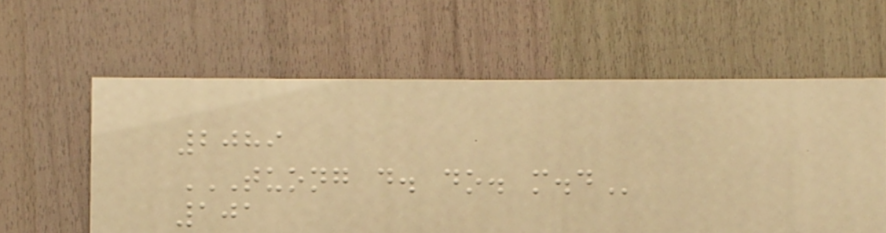2089
TUONG D. DO. M.D
101
